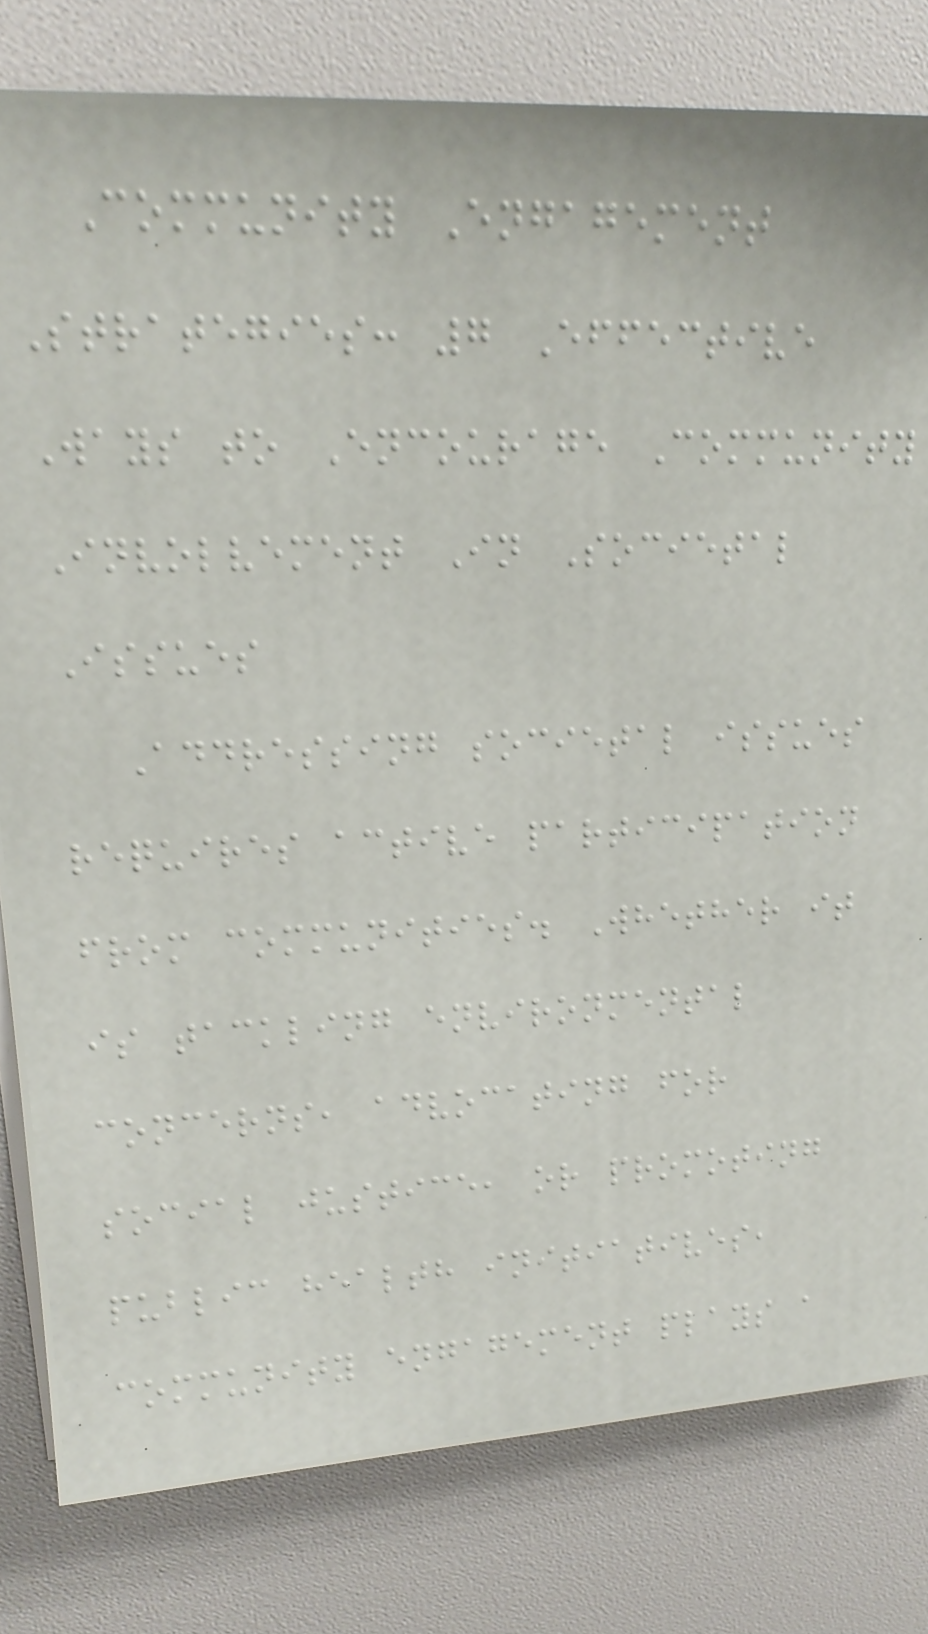Community Engagement
Strategies: 7 Effective
Ways to Encourage Community
Involvement In Societal
Issues
Addressing societal issues
requires active participation
from communities. Whether it
is tackling environmental
concerns, advocating for
social justice, or promoting
public health initiatives,
community engagement plays a
